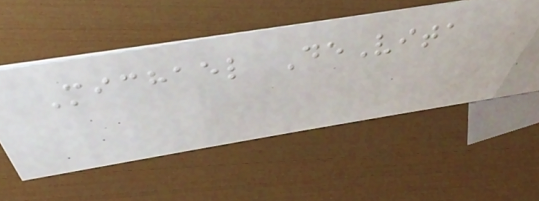Michael DeVita
